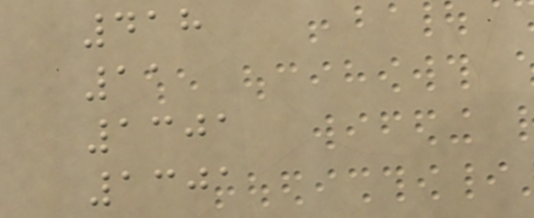418
11
1301
1301
